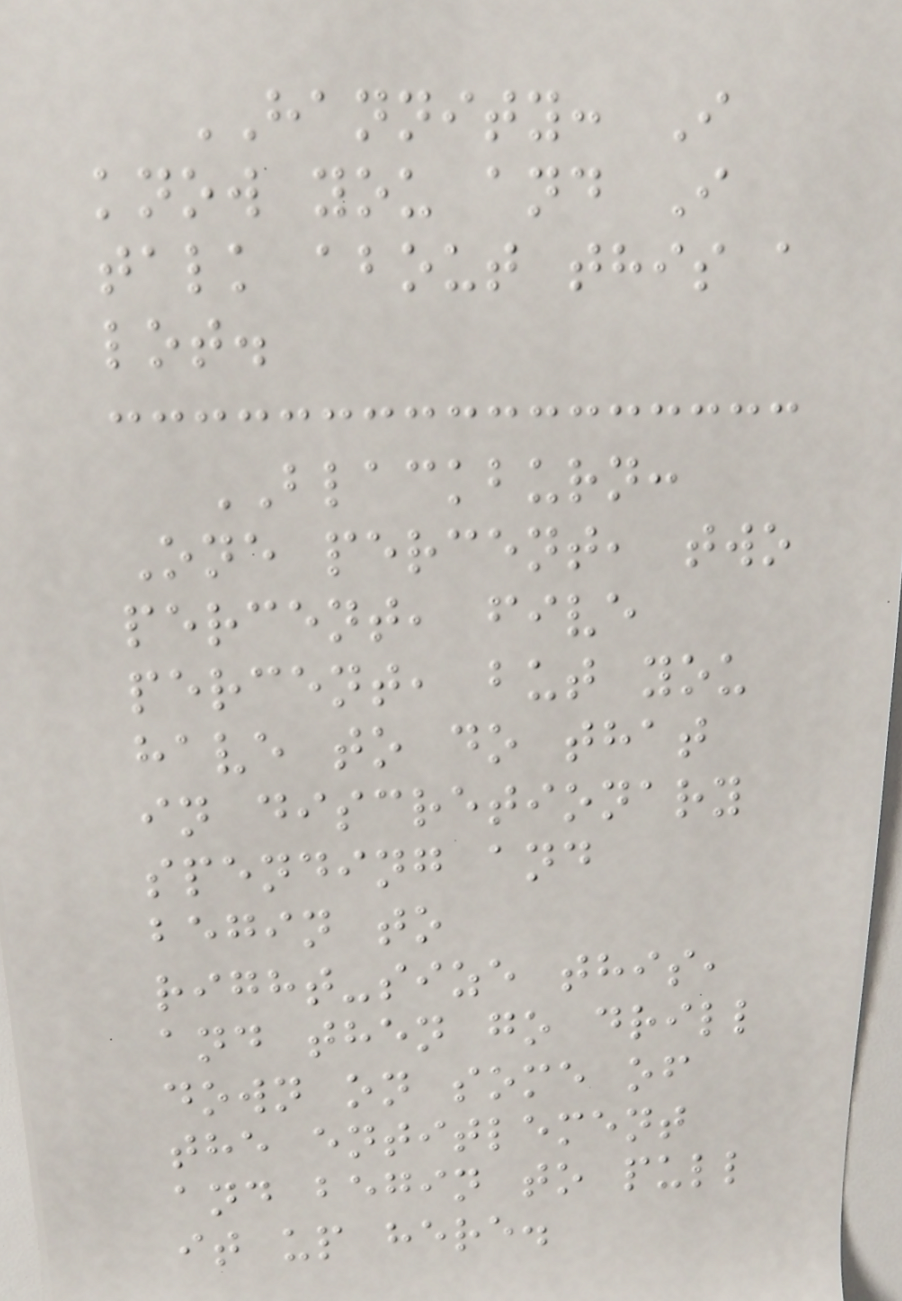HANNITY: I
know you and I
talk about this a
lot.
BLACKBURN:
One percent, two
percent, five
percent, but you
have to do that
in discretionary
spending and
begin to
right-size this,
and then go drill
down on some of
the entitlement
and begin to pull
it up here.
